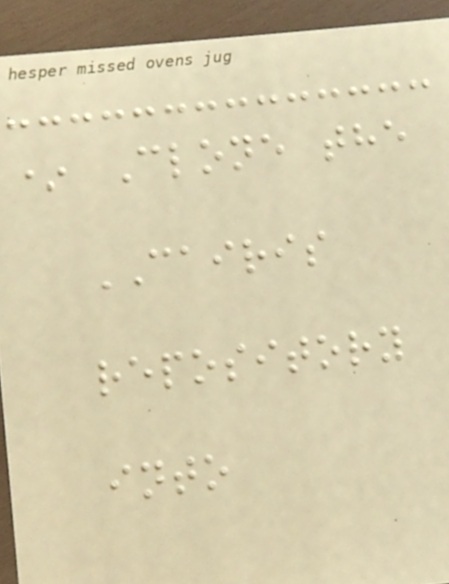* Clone the
CAIRIS
repository
into
